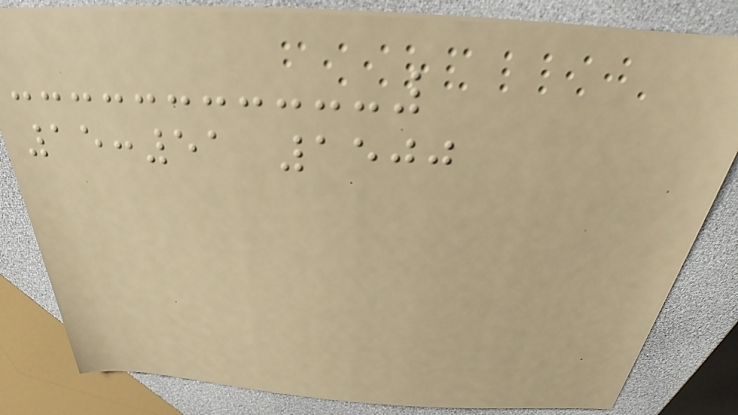15:51 1500
